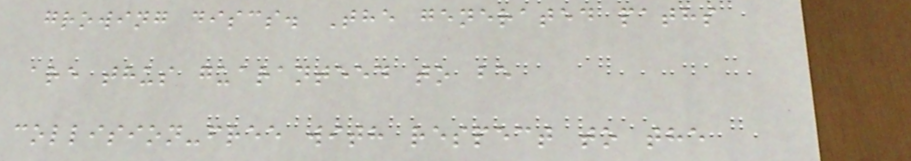growing discs. The generated paths
are thus guaranteed to be
collision-free with respect to the
